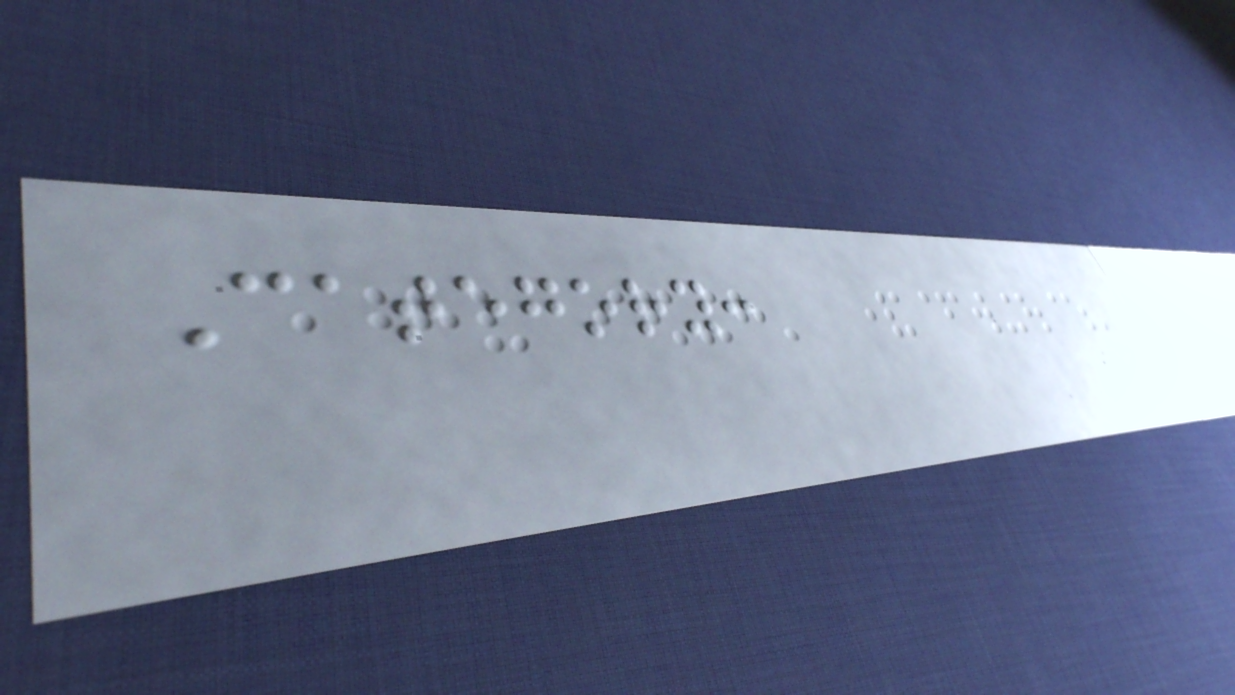Category:
